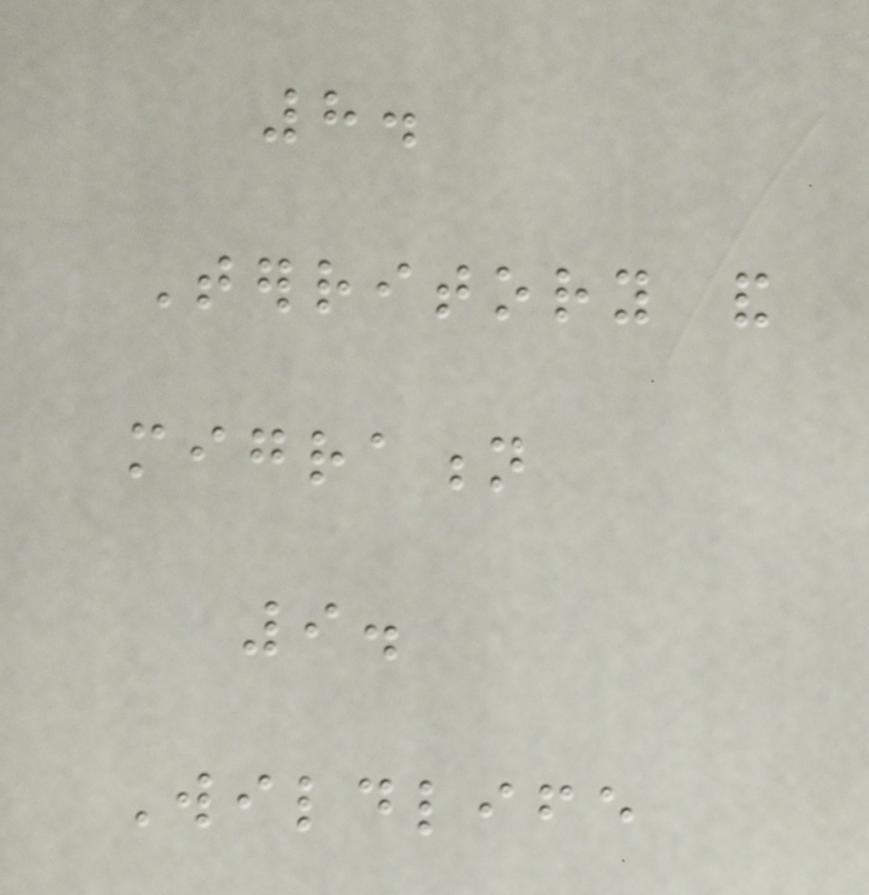8.
Territory and
migration
9.
Wildlife
